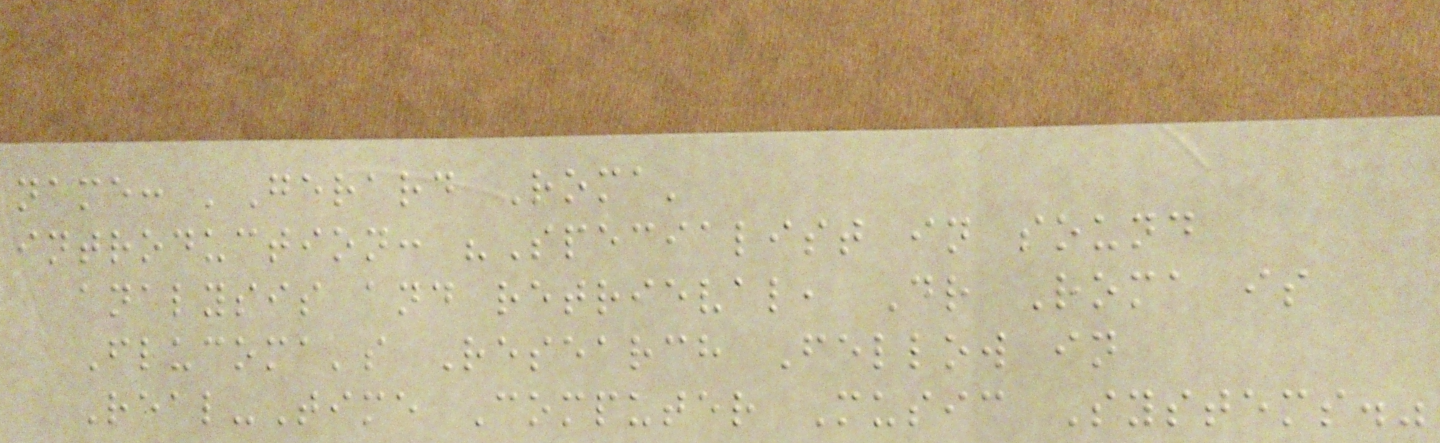name: 'Gerard Roma'
introduction: "Specialist in sound
analysis and retrieval, Dr Roma is
Flucoma's Research Fellow in
Real-Time Computer Music Systems."
